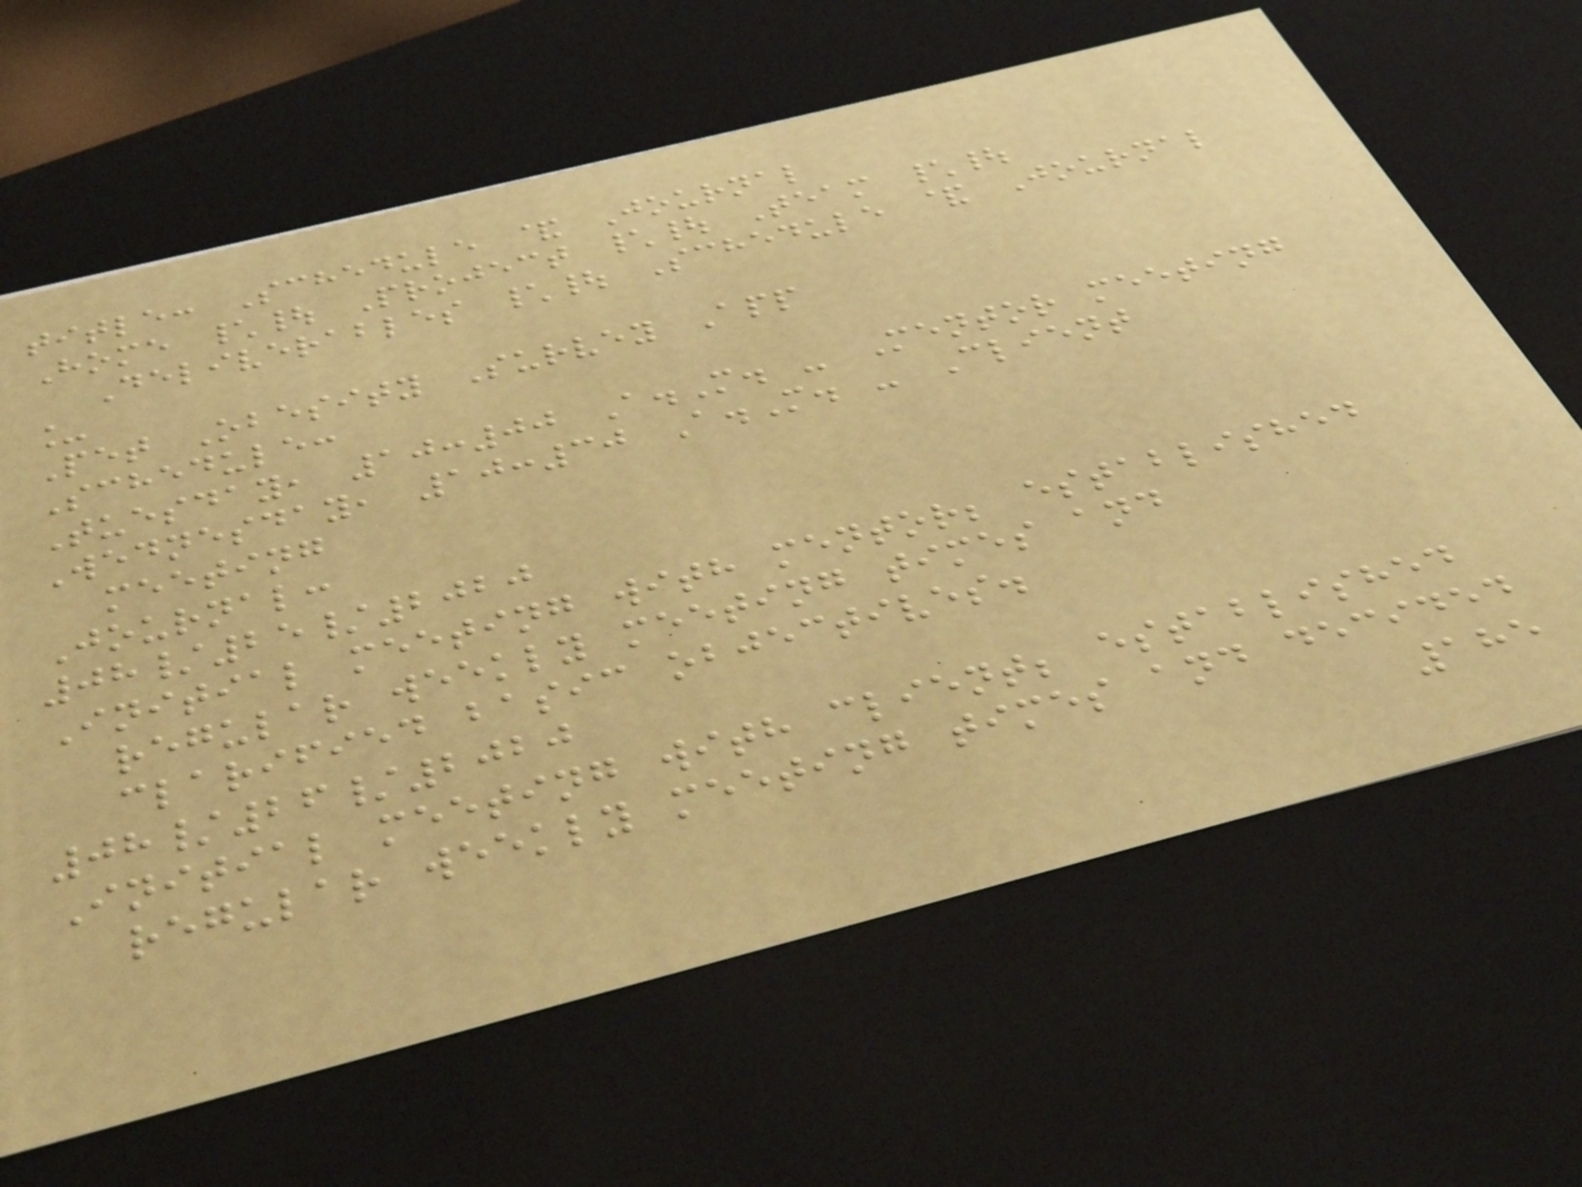title: Schedule & Journal
Home \| Project \| Team \|
Deliverables \| Schedule & Journal
_
Pet Obesity Survey App
Schedule:
Tuesday, 10:00 A.M. - Mentor meeting
Wednesday, 10:30 A.M. - Client
meeting
Journal:
08/25/2020
Initial meeting with mentor; established
regular weekly meeting times and
clarified basic objectives.
08/26/2020
Initial meeting with client; established
regular weekly meeting times and decided
185
